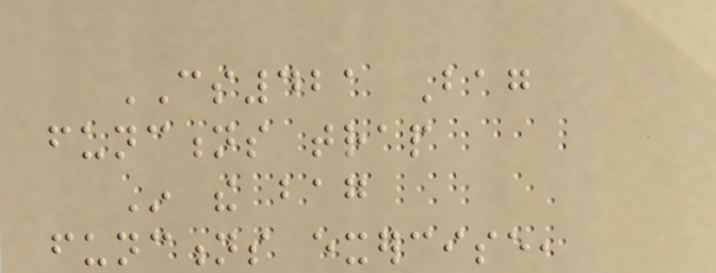CS421 Bag
functions trap
In the bag
functions exercise,
